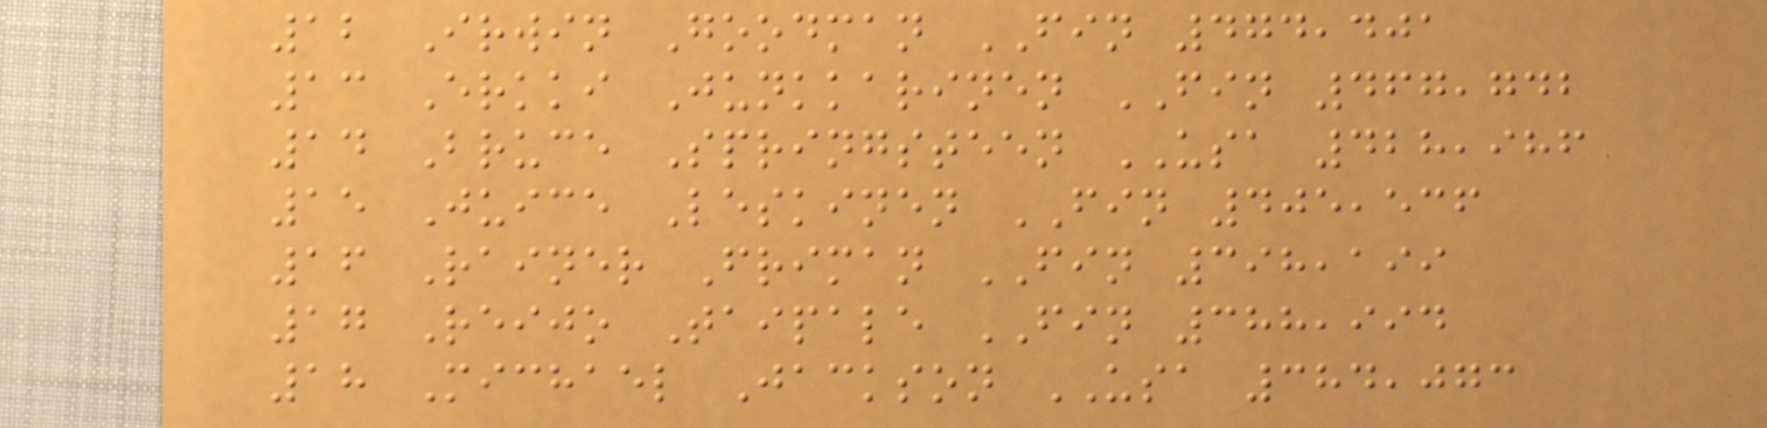12 Irwin Goodman FIN 474,401
13 Erkki Junkkarinen FIN 467,742
14 Bruce Springsteen USA 428,986
15 Juice Leskinen FIN 405,536
16 Rainer Friman FIN 398,199
17 Reijo Taipale FIN 388,994
18 Michael Jackson USA 384,073
